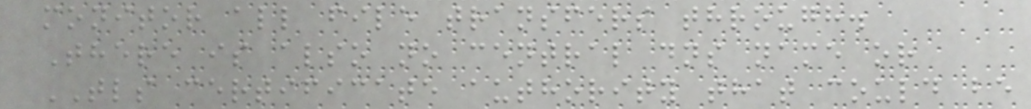monitor all file transfers through.
There is also no central dns name or
TLS certificate authority that could be
